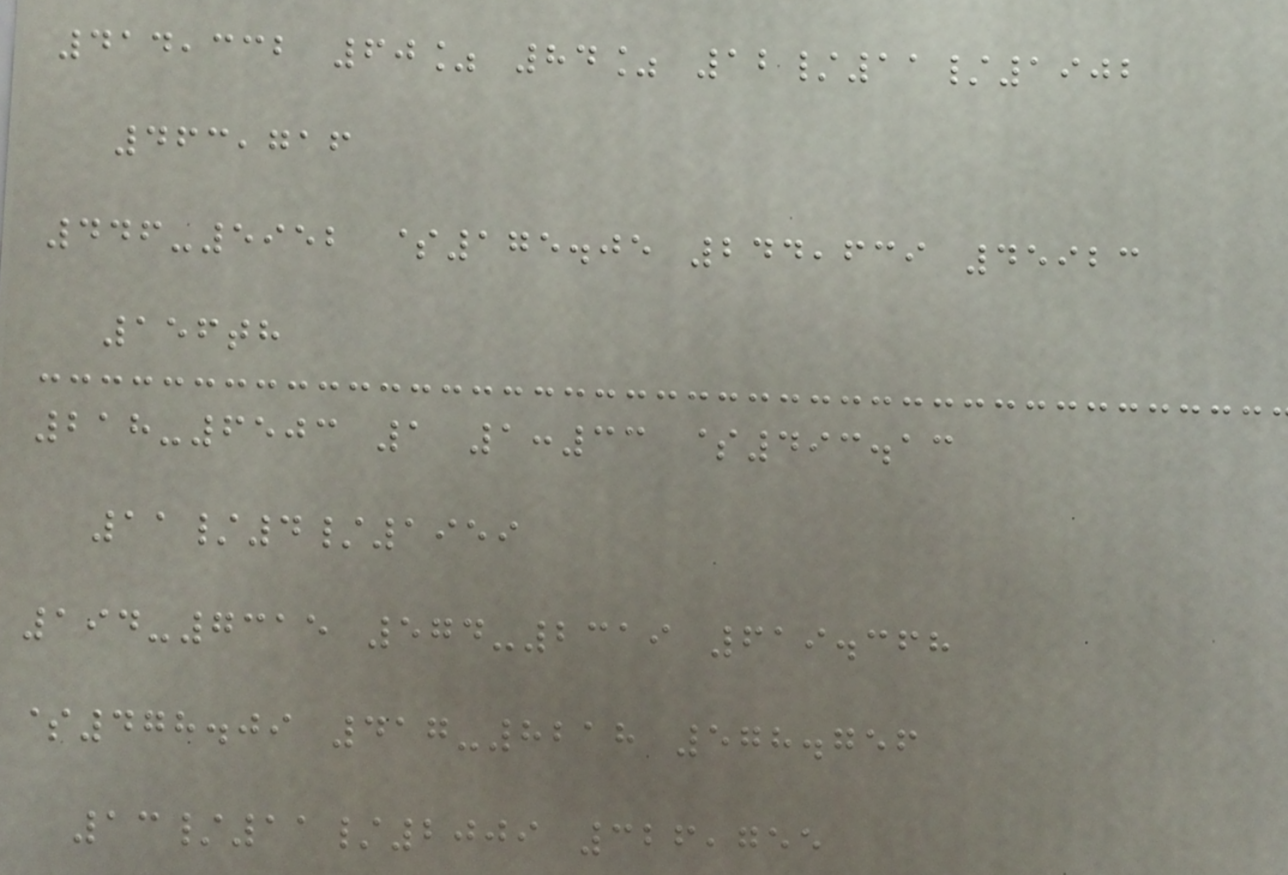414,332 60% 84% 12/11/1902
463,716
446-5952 $175.05 244,639 45923
156th
218-6503 1 1:33 $493.13
11/4/1959
194-7315 574-2319 619.368
$478.09 417-8218 578.756
13/11/2009 326,755
